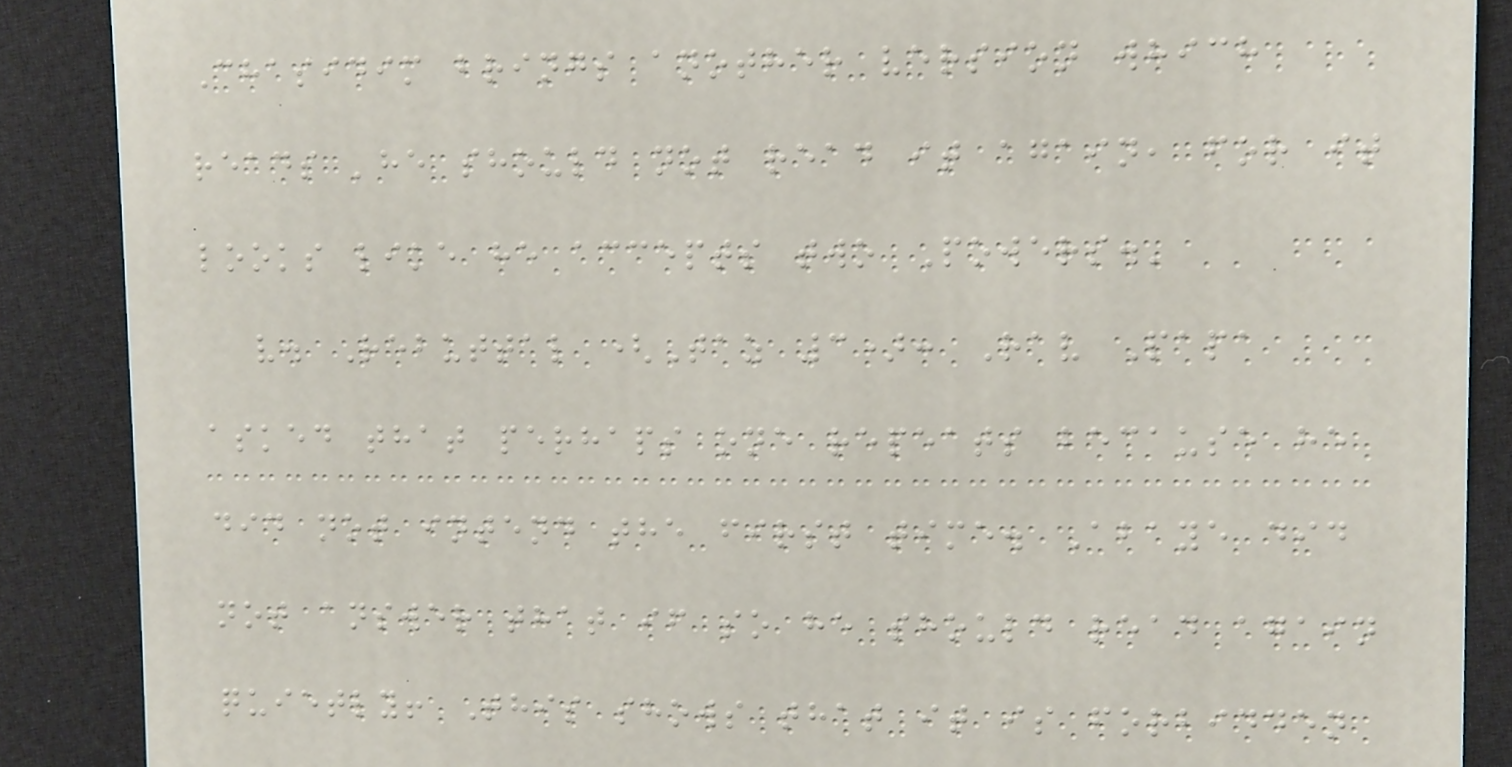Chasidim brings another version which
reads 'he should not read it again, for it
looks like he accepts two Powers.'
v. Rebuttal (Taz 3): Rav Papa
asked that perhaps one repeats because he
did not intend the first time. Abaye did
not answer that if so he should read again
quietly! This shows that it is forbidden
